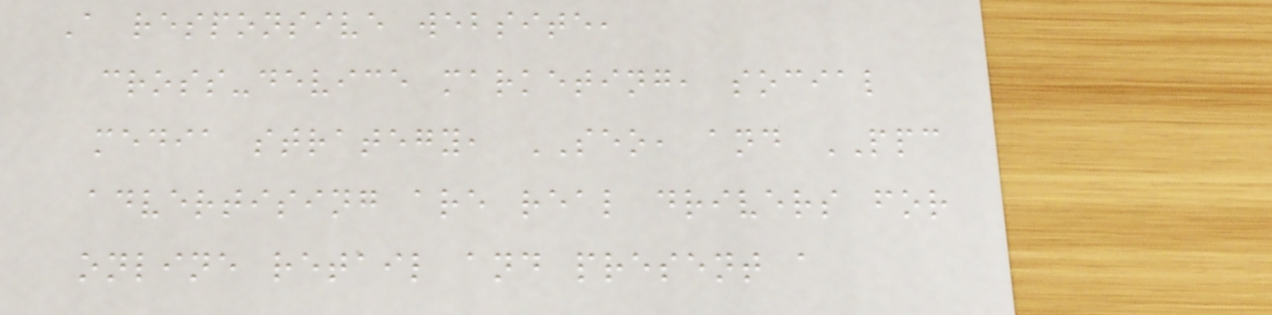A responsive website,
cross-device marketing, social
media strategy, SEO, and PPC
advertising are real drivers for
online retail and present a
